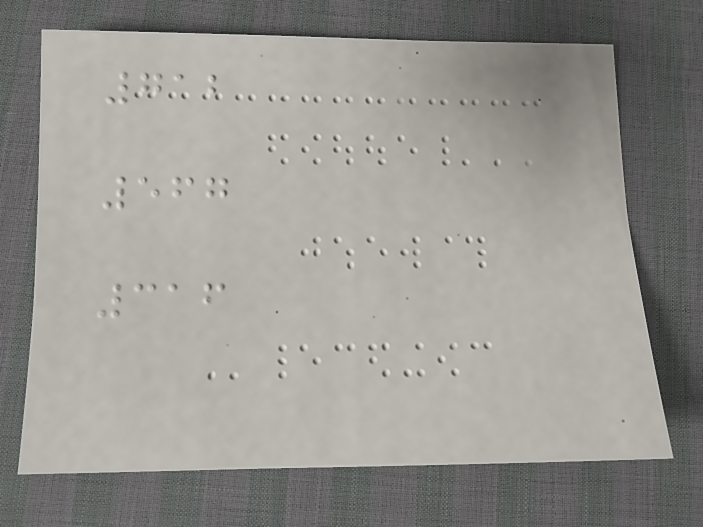712
567
316
